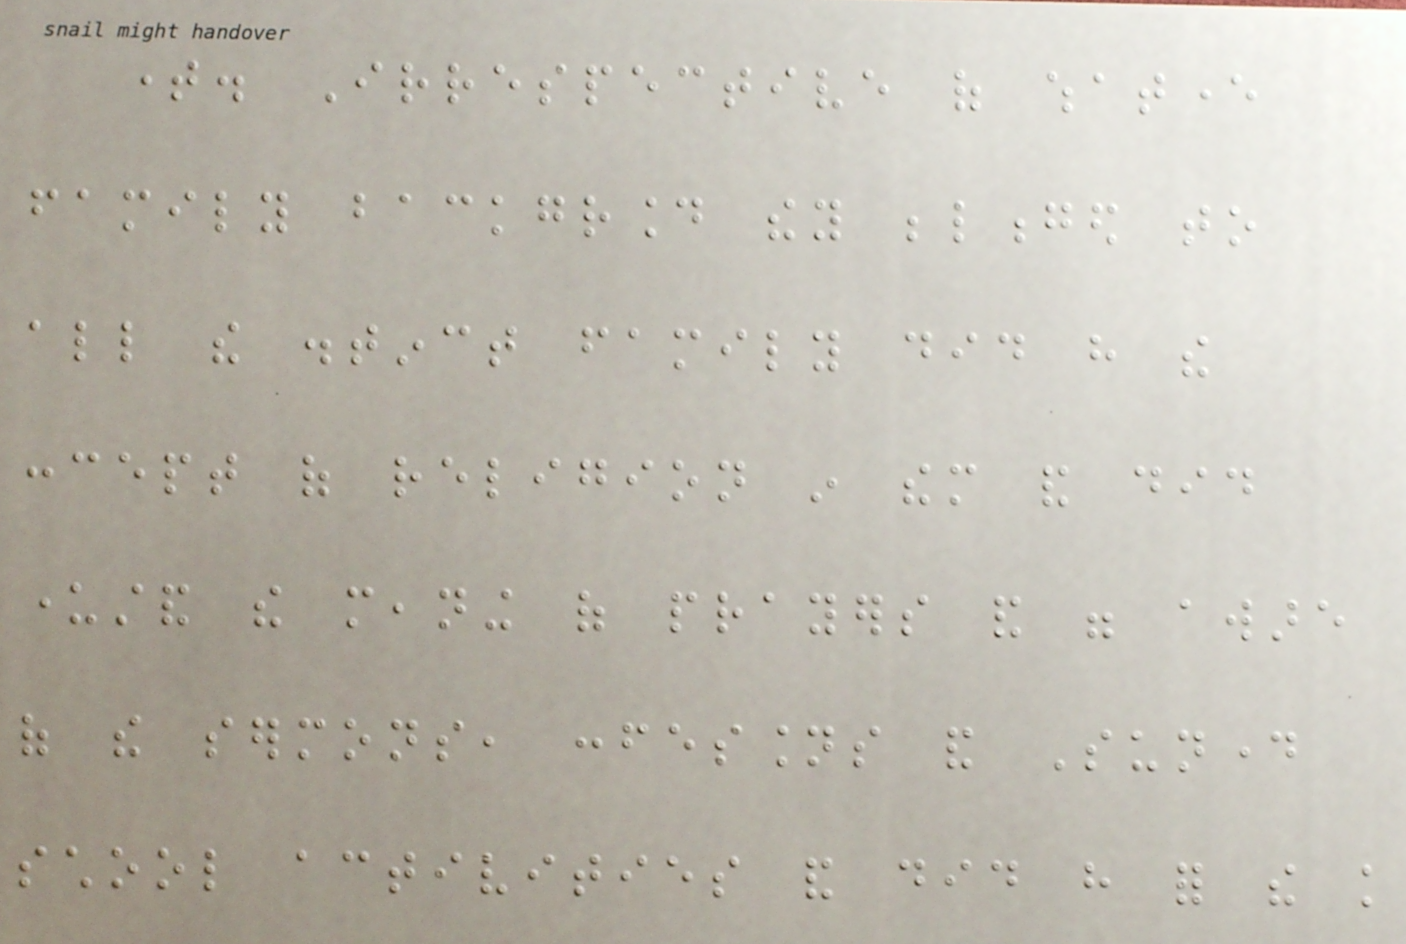time. Irrespective of whatever
family background they belonged to
all the distinct family did have the
concept of religion in them and did
understand the meaning of prayers and were aware
of the sermons, confessions and Sunday
school activities and did have for the knowledge
